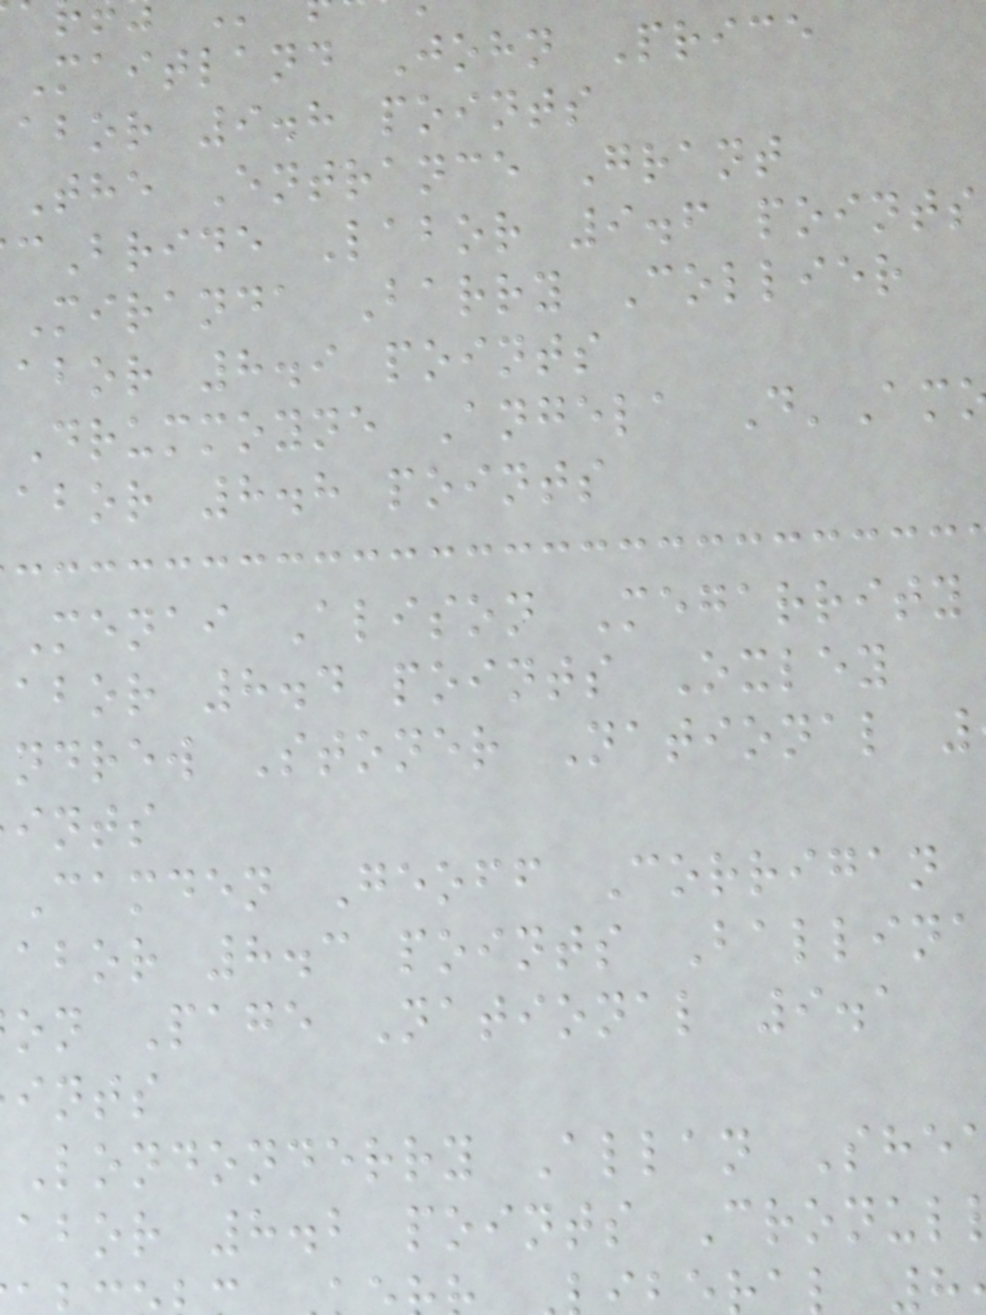Maitland John Price
abor 9.8 points
The Entrance Grant
cBride Labor 9.6 points
Miranda Barry Collier
abor 8.9 points
Drummoyne Angela D'Am
abor 8.8 points
Menai Alison Megarrity
abor 8.4 points Oxley
ndrew Stoner National
ints
Camden Geoff Corrigan
abor 8.3 points Ballina
on Page National 9.1
ints
Londonderry Allan She
abor 8.2 points Cronul
